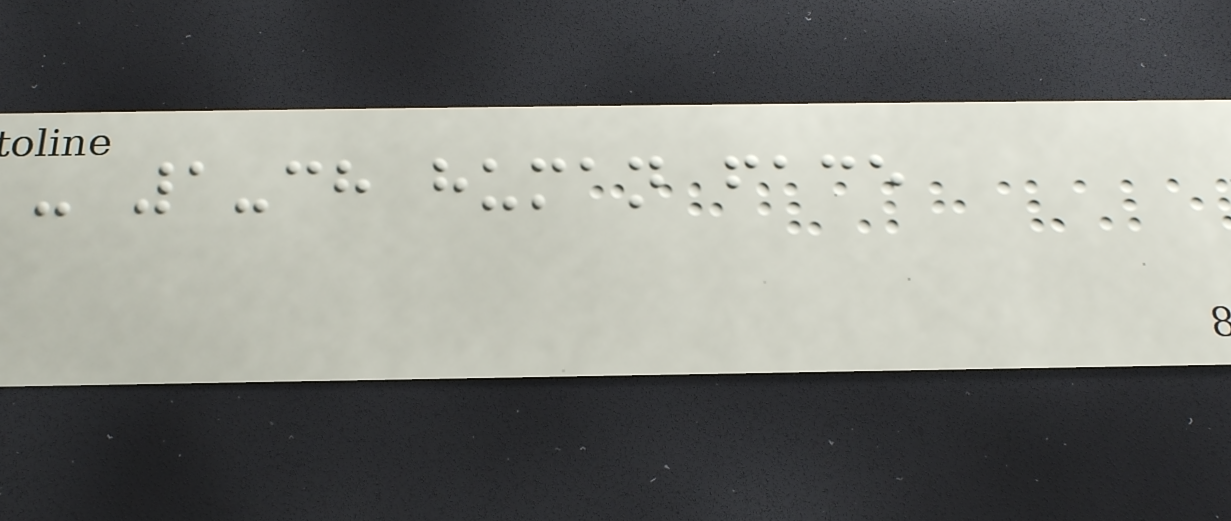- 1-ch human face
